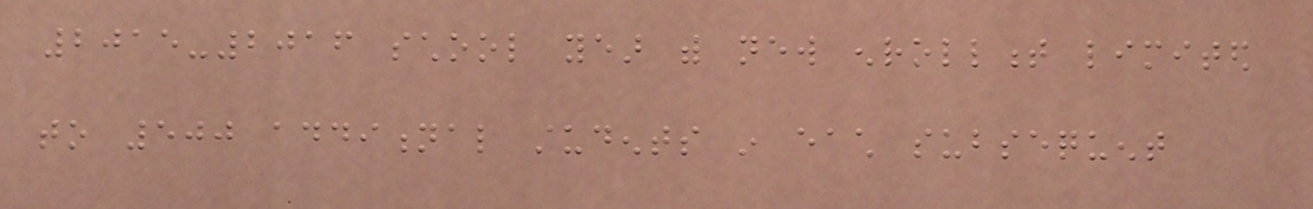2015-2016 school year with new enrollment limited
to 500 additional students in each subsequent
